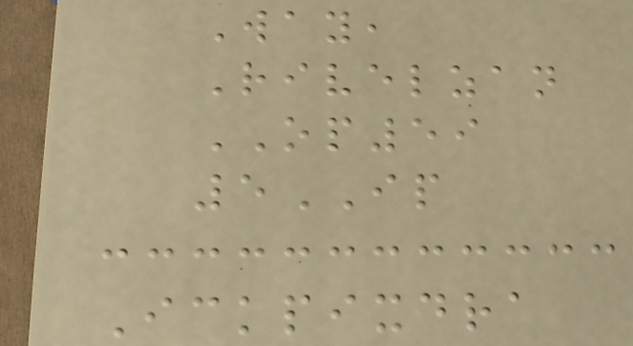Way,
Rivelzan
OP59
5IP
Ickpixdra
